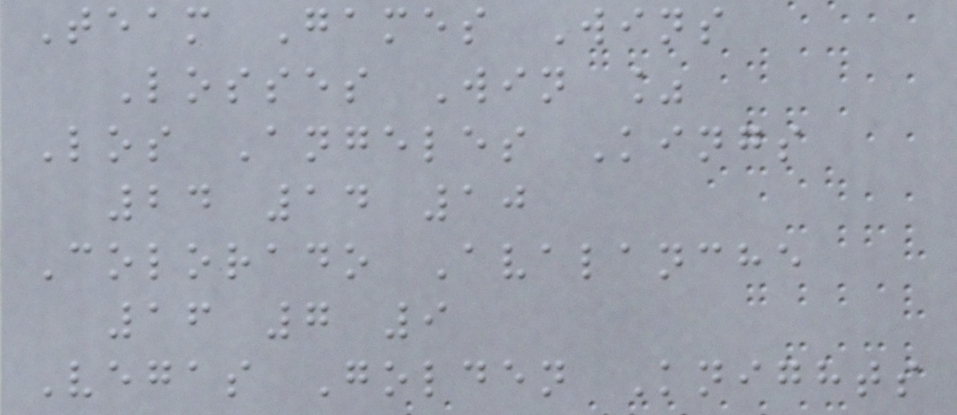Team Games Wins
Losses Win %
Los Angeles Kings
24 14 10
Colorado Avalanche
16 7 9
Vegas Golden Knights
